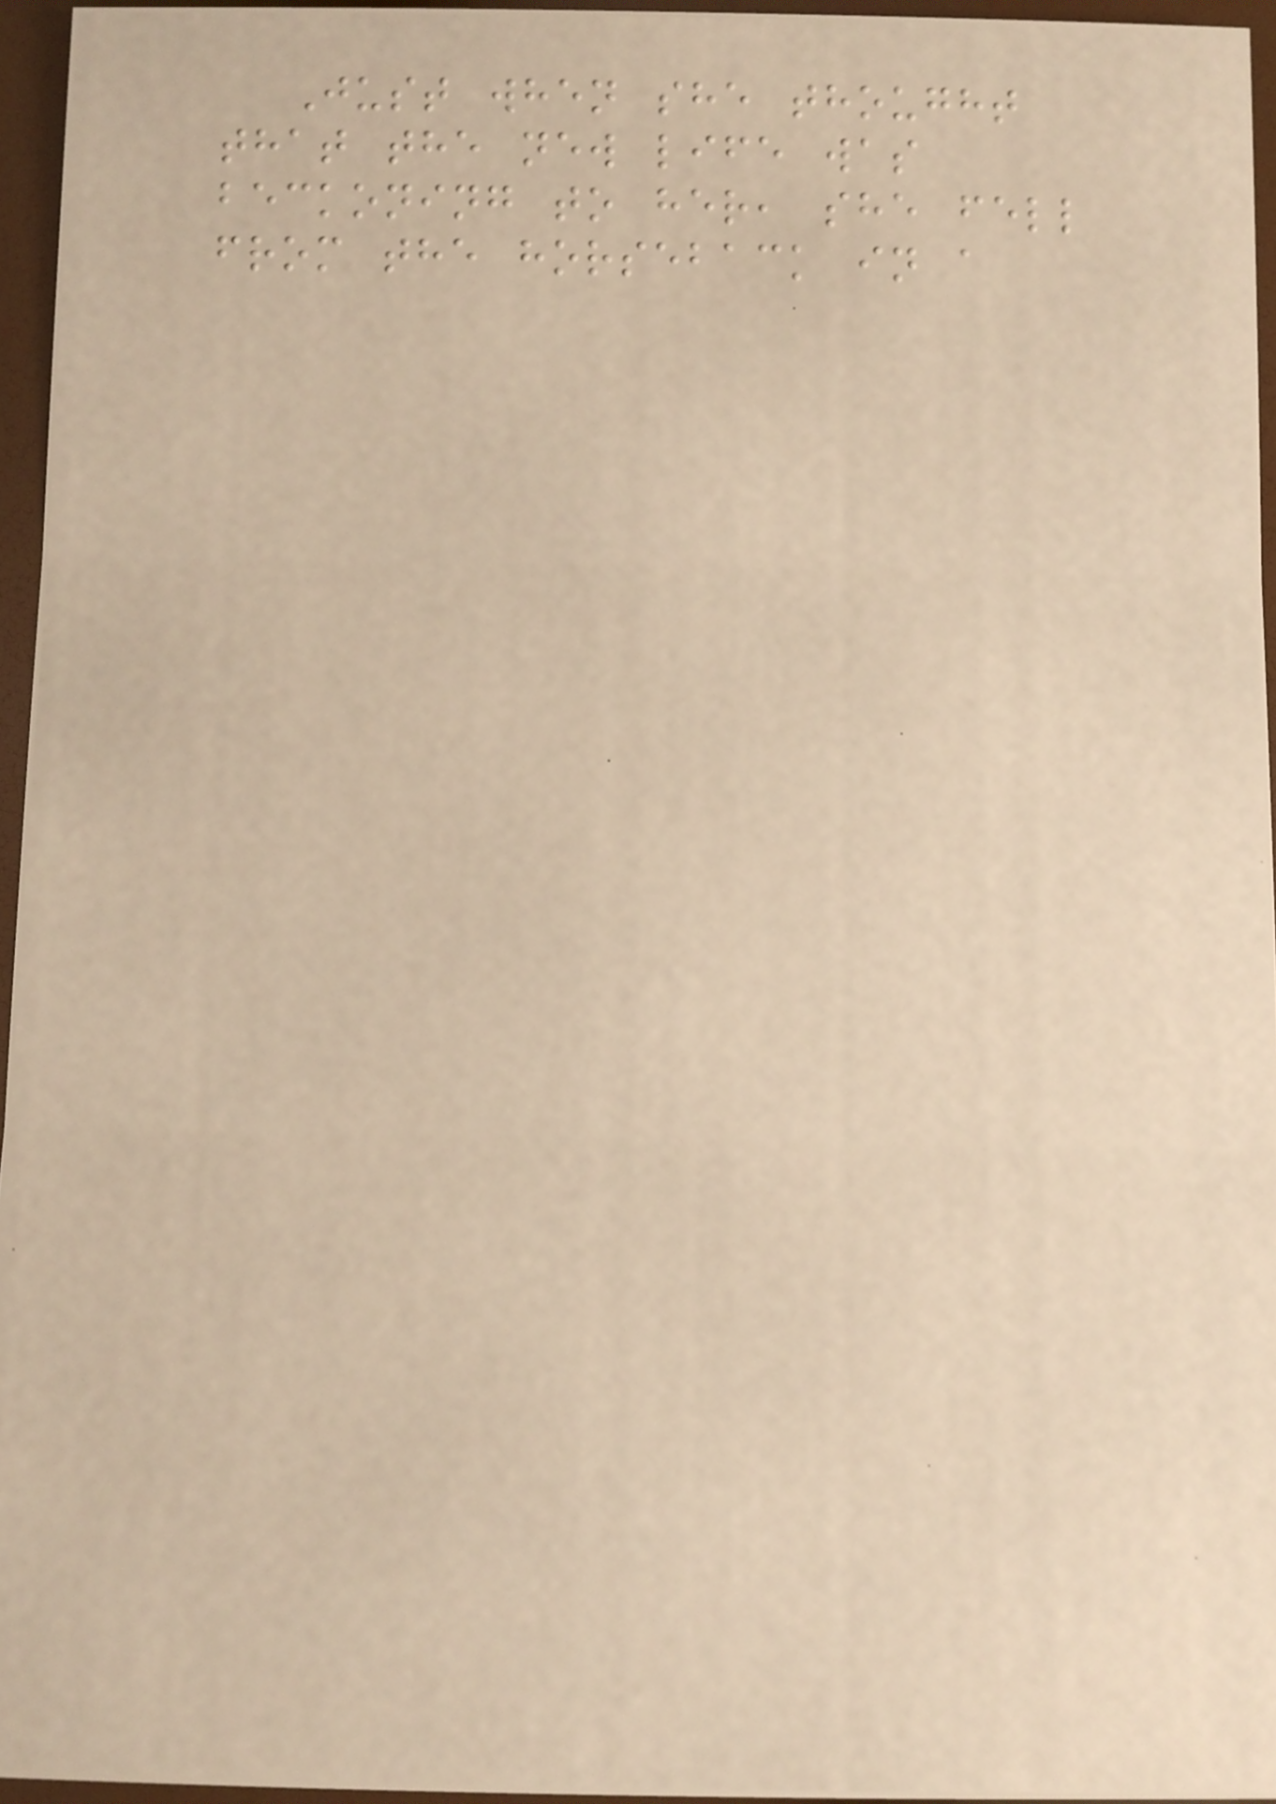Just when she thought
that the new life was
beckoning to her, she fell
from the horseback in a
